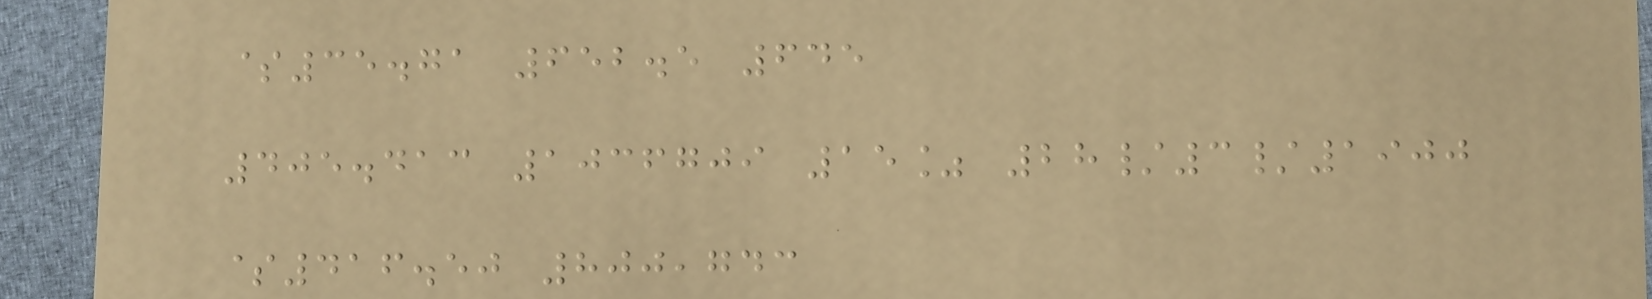$35.71 652.5 645
405.413 1036709 15% 28/3/1900
$416.50 800,743
